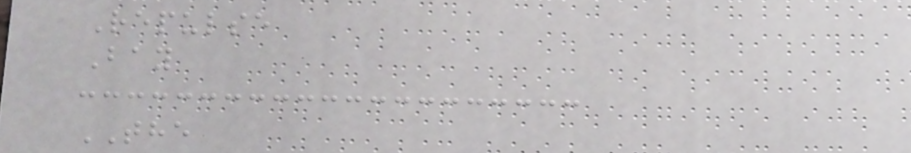Repulse
Bay
THE
